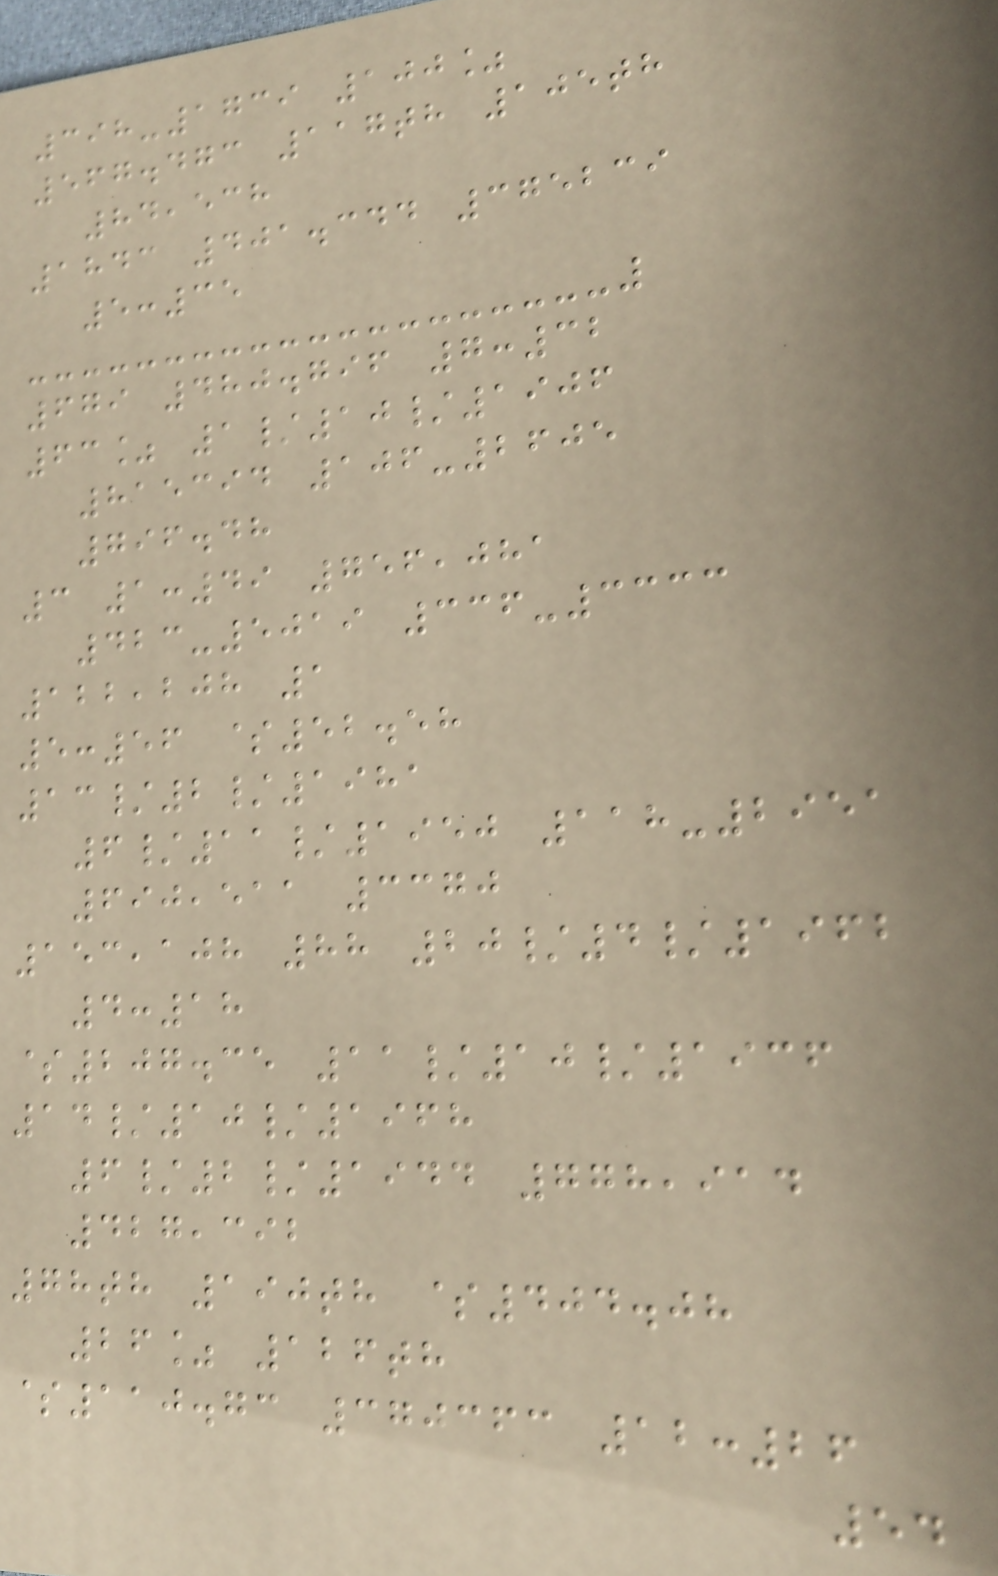398-1739 100%
567.473 117th 105th
84,538
1843 401.344 375239
5:35
679 480.796 7:32
63% 1/10/1906
815394 106-2605
796.48
3 1:49 756,081
423-5019 336-3333
122,208 1
5:56 $52.58
13/2/1981
6/11/1950 118-2951
690,511 3370
153,108 88 20/4/1962
4:18
$207.35 11/10/1936
14/10/1968
6/2/1944 778,914
427,392
78th 190th $404.08
26% 126th
$110.73 370363 12:26
54
